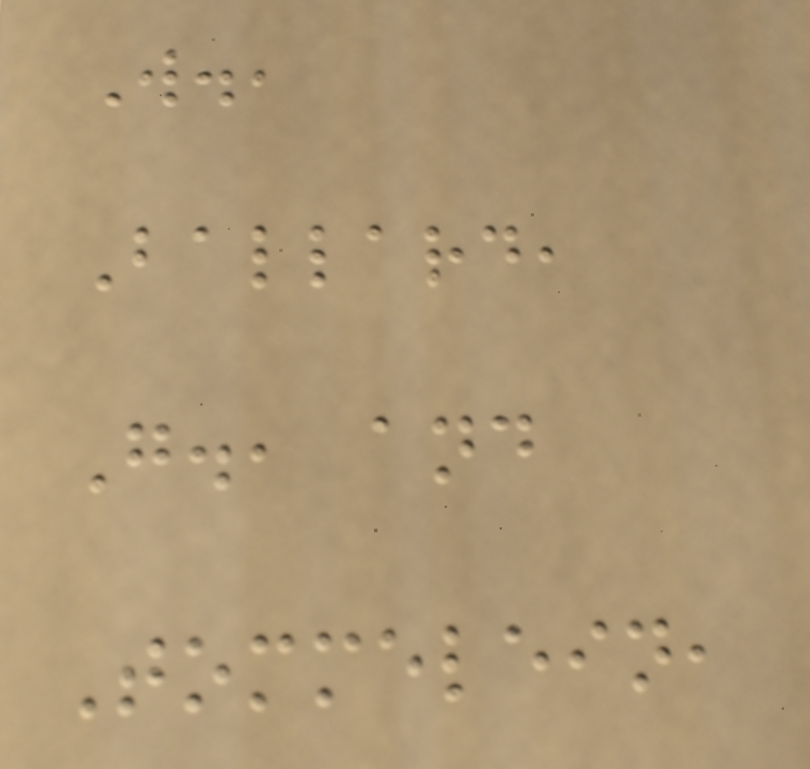W.,
Ballard,
G., and
Tommelein,
